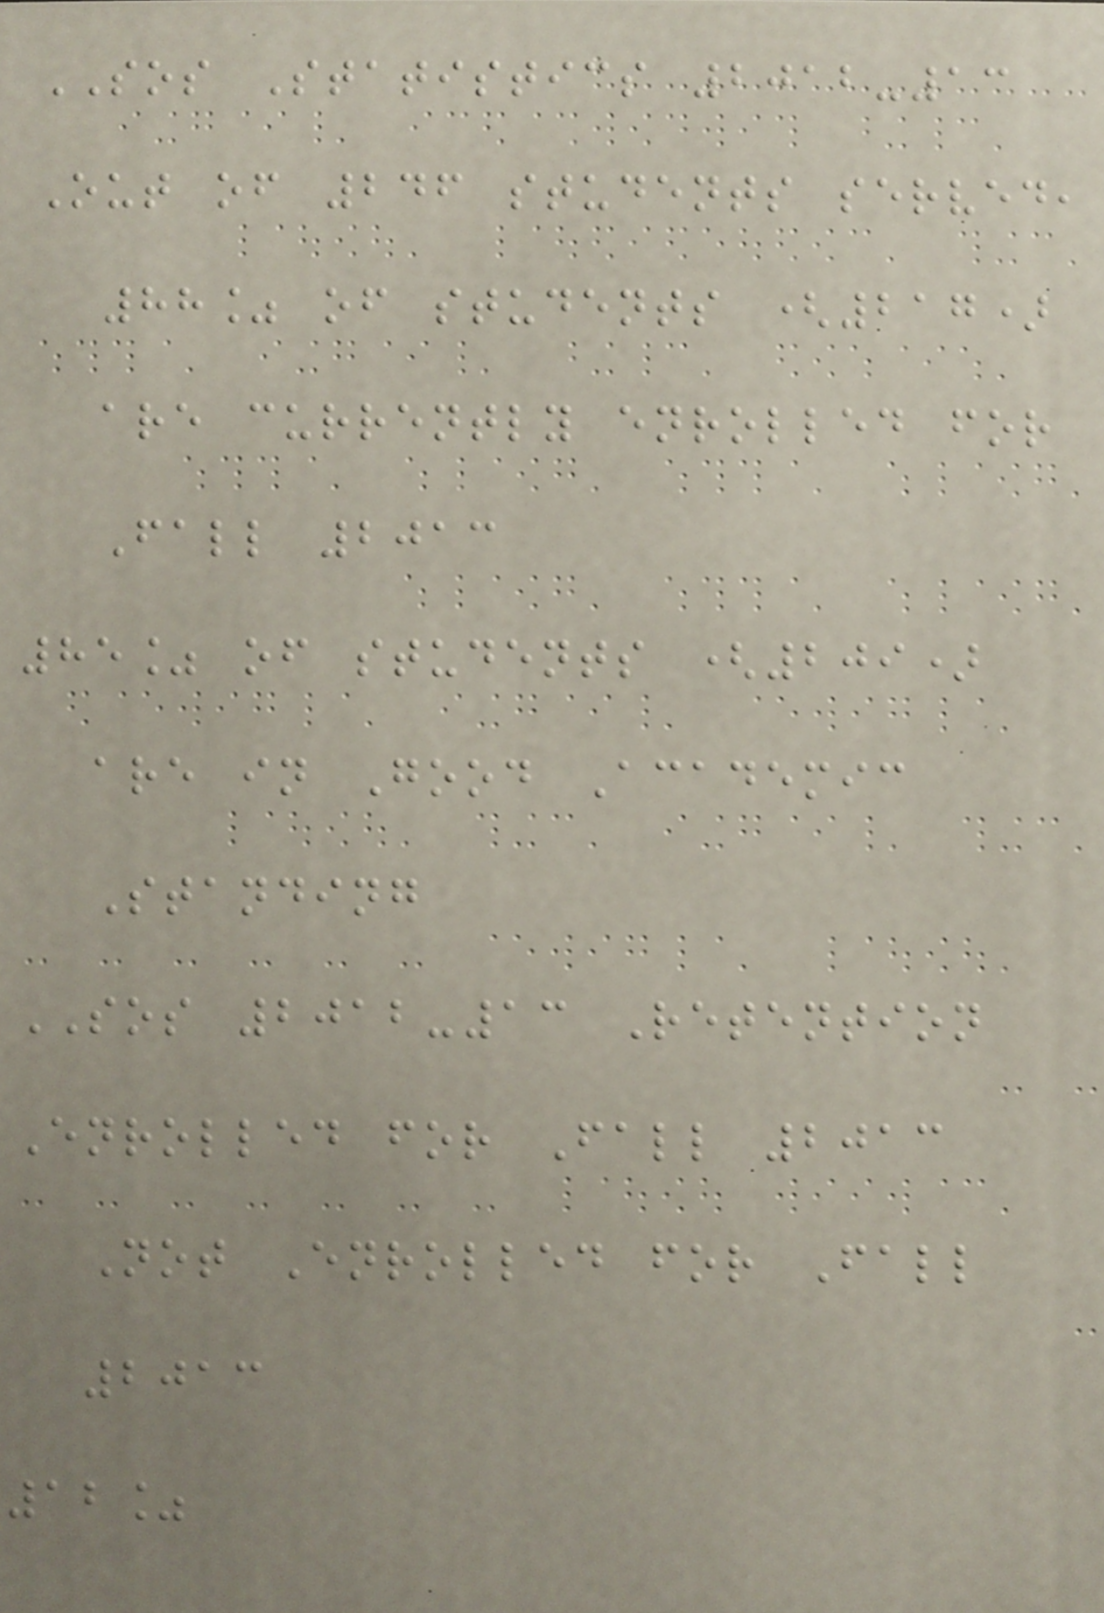SOS Statistics 2012-13
Out of 246 students served,
88% of students (217)
are currently enrolled for
Fall 2013
85% of students (209)
are in Good Academic
Standing
SOS 2012-13 Retention
Enrolled for Fall 2013
Not Enrolled for Fall
2013
12%
